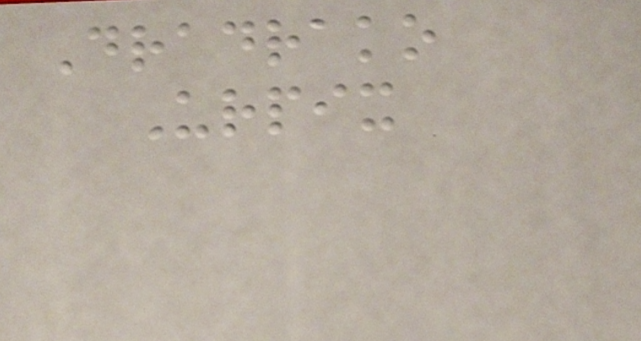Dradrako
Urpix
